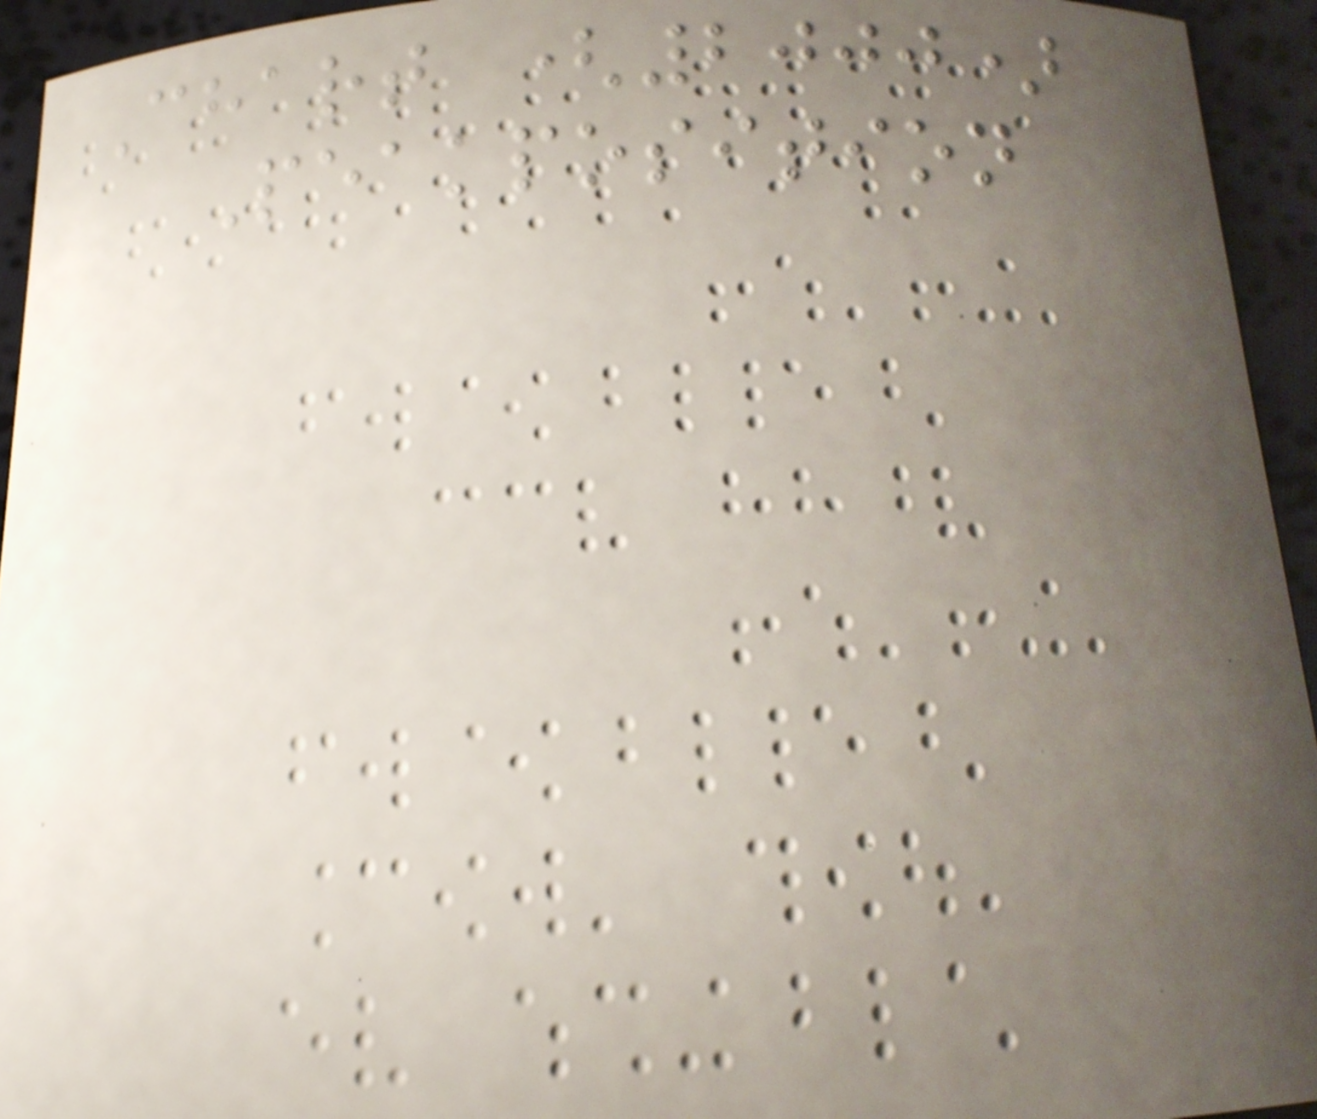Chart (2000)
Peakposition
